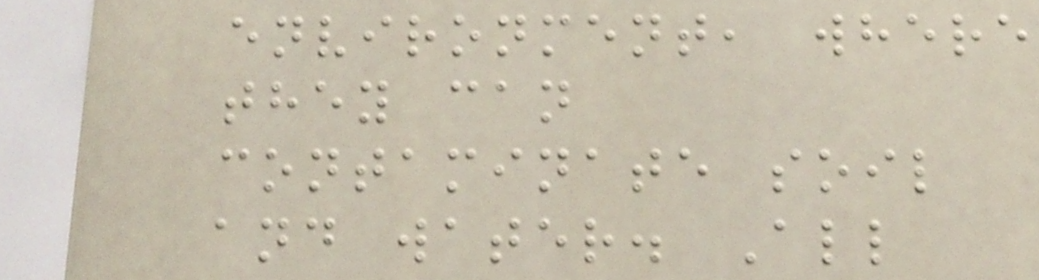environment, where
they can
contaminate soil
and water. All
